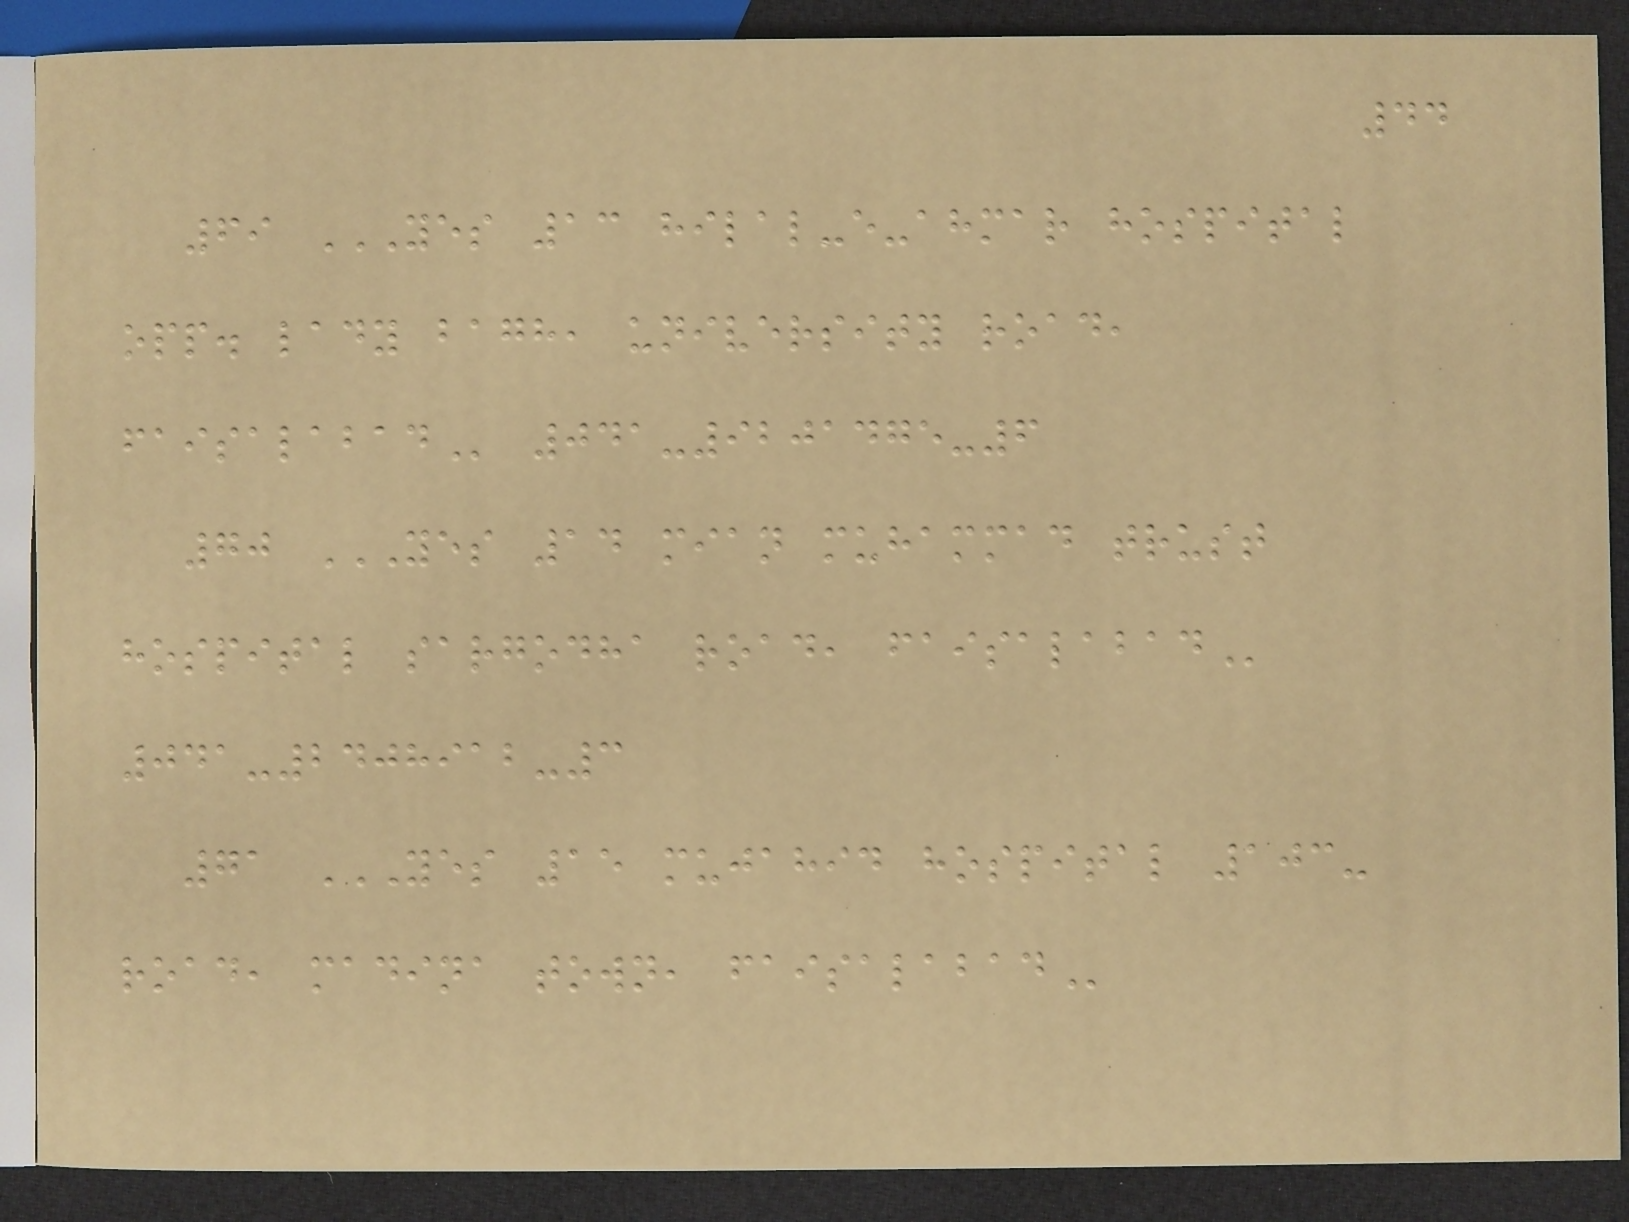44
69 YES 13 HILAL-E-AHMAR HOSPITAL
OPP. LADY BAGH, UNIVERSITY ROAD,
FAISALABAD 041-9201475-6
70 YES 14 MIAN MUHAMMAD TRUST
HOSPITAL SARGODHA ROAD, FAISALABAD
041-2408912-3
71 YES 15 MUJAHID HOSPITAL 103-
ROAD, MADINA TOWN, FAISALABAD
